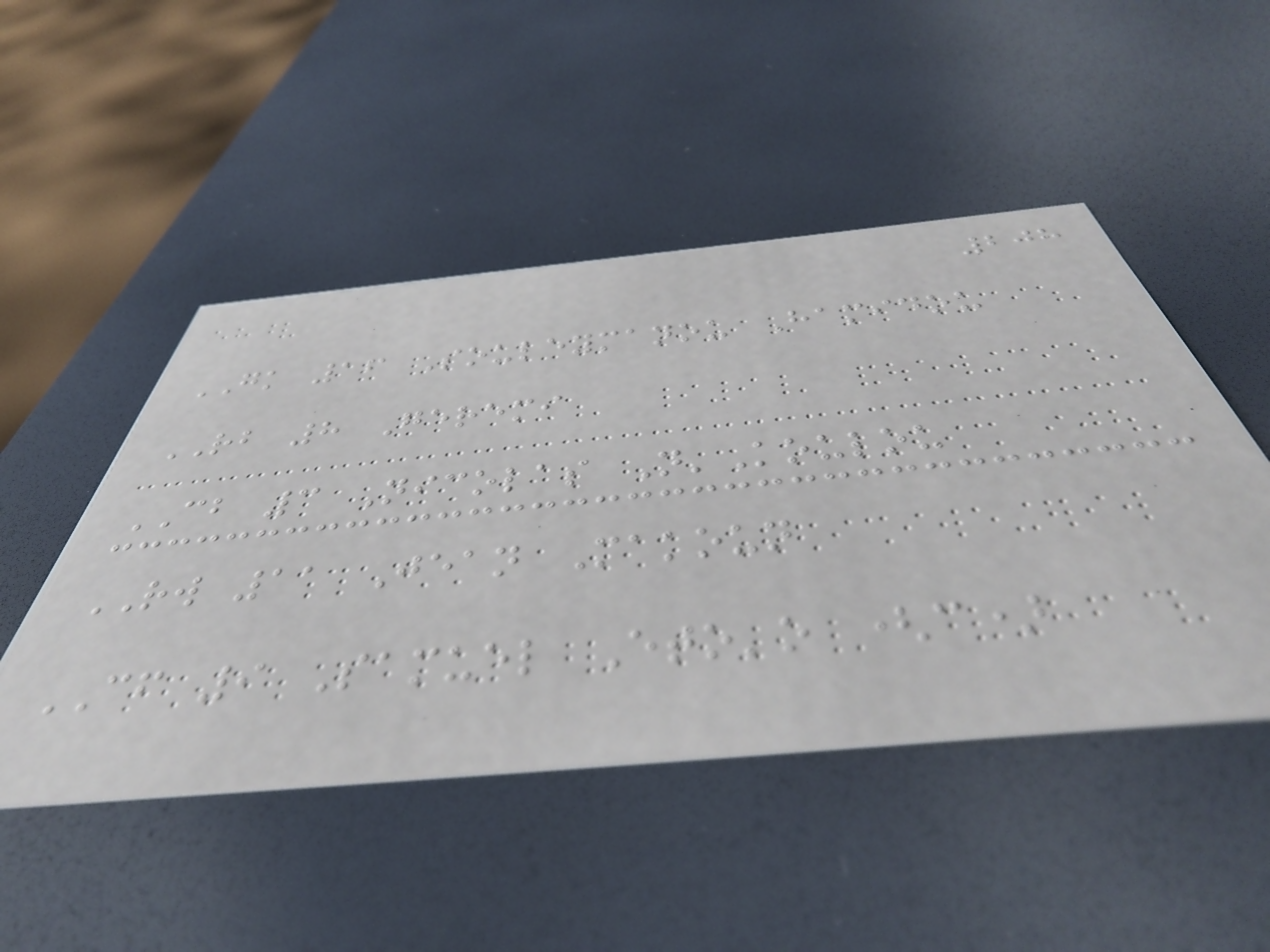208
GK 16 Souleymanou Hamidou
RB 8 Geremi
CB 3 Nicolas N'Koulou
RW 11 Jean Makoun
CF 9 Samuel Eto'o (c)
